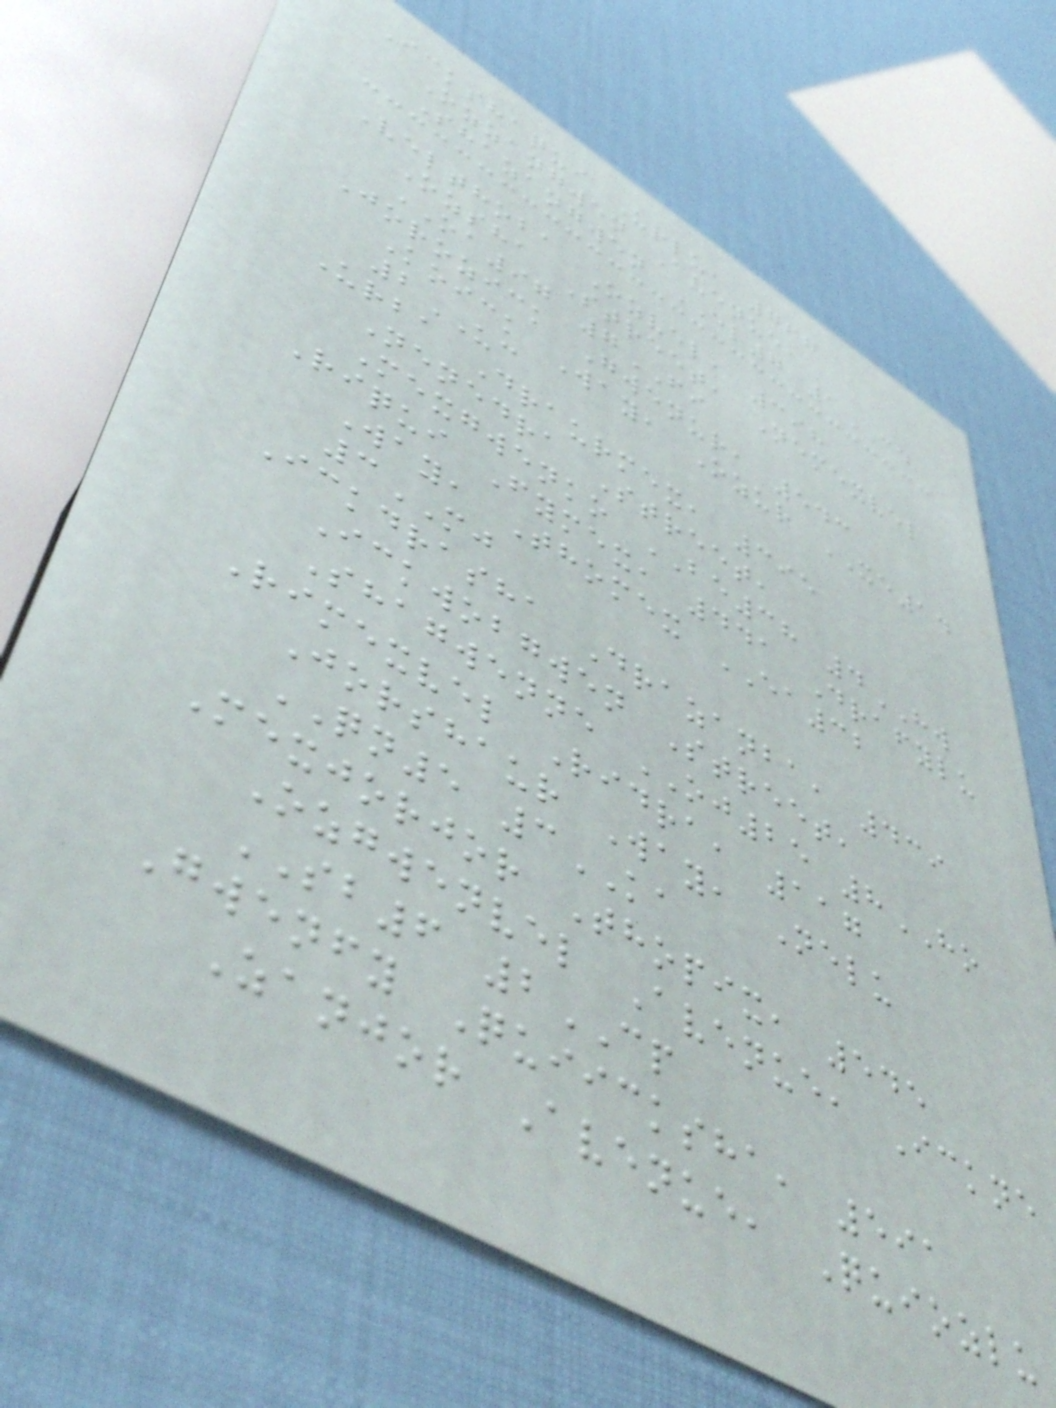Ickshaqui Urlu, 767
Ozzangwen Avenue,
Shazangwen EL7 1CD
Velthoba Ozvel, 398
Ozsha Street, Nemexvel
OA97 7FI
Jorozick Gwenur, 543
Koick Way, Ozur XE14
2UC
Urba Draurmex, 395
Nenedra Street,
Mexgwenko BE38 4HW
Riqui Fymex, 441 Drafylu
Way, Thomex EA32
3MJ
Ickdrasha Drazanba, 439
Ickwobgwen Street,
Shagwenne OJ25 8HO
Rimexvel Ridra, 117
Jorshaur Way, Nelu
QN5 3KA
Mexjorjor Thopix, 545
Ozgwenvel Avenue, Ickne
SB6 2CP
Gwenfy Quiicksha, 591
Zanjor Avenue, Quiozlu
